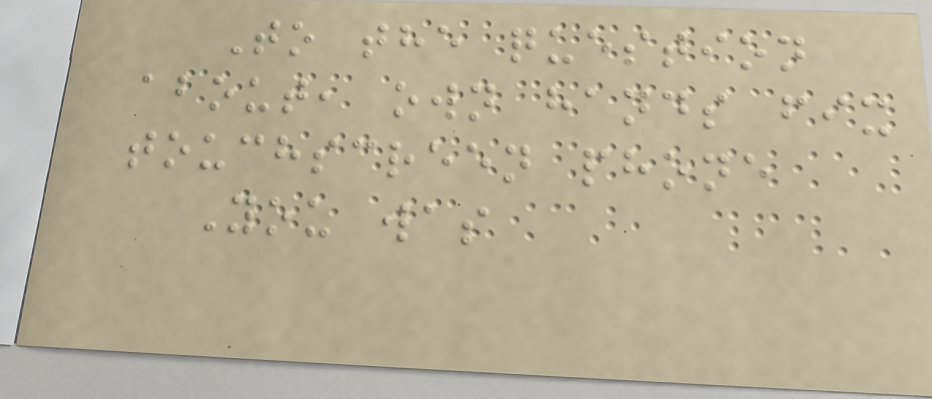To the question
about, own hands fix
touchscreen phone
You was
